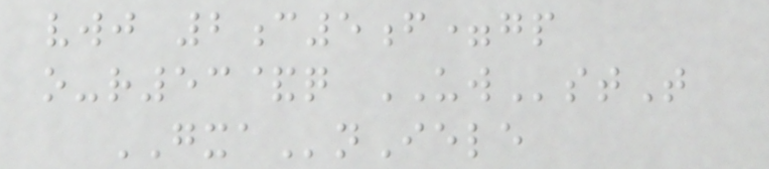vwj 2c5f=gp
o-r53&q UWstT
GXAnIele
